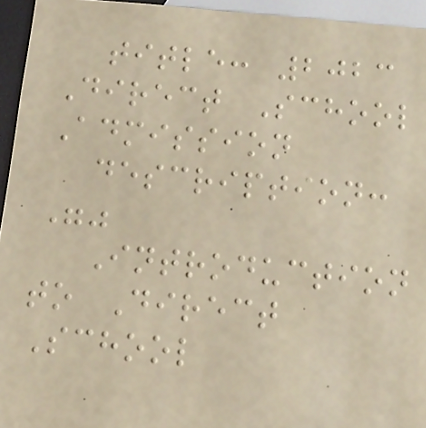title: 2023
Direct School
Admission
description:
""
Introduction
to Direct
School
